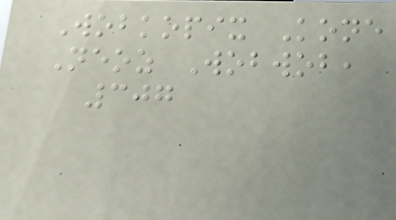Wobkopix Kone
Neoz Wobwob,
307
